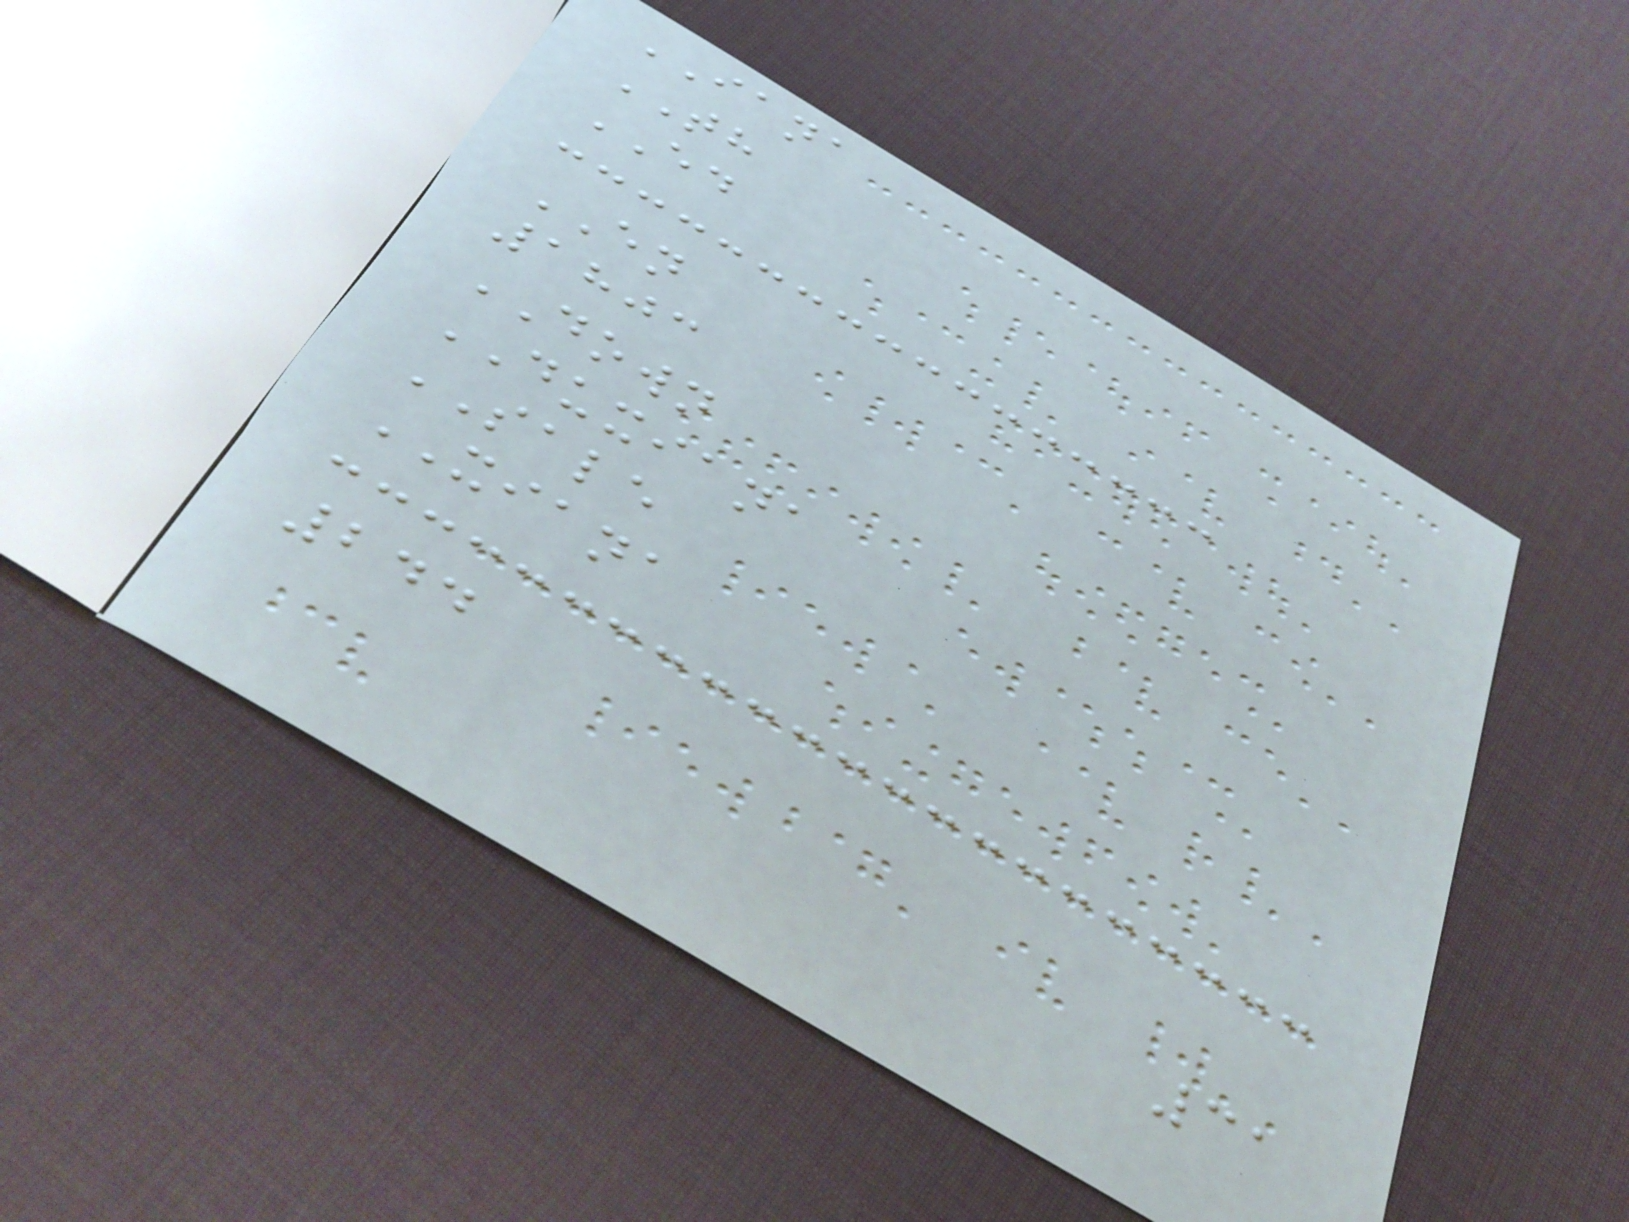IANA
TH
ED
EN
1803
DOWN
DUXIANA
SALE
XIANA
244
31
